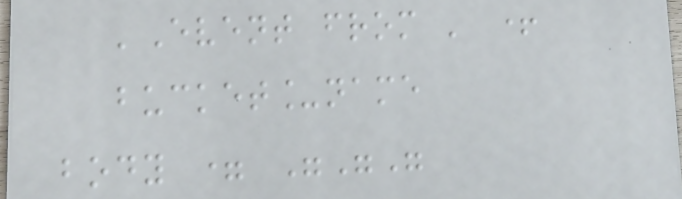'Event from ' +
bucket_name
body = """
